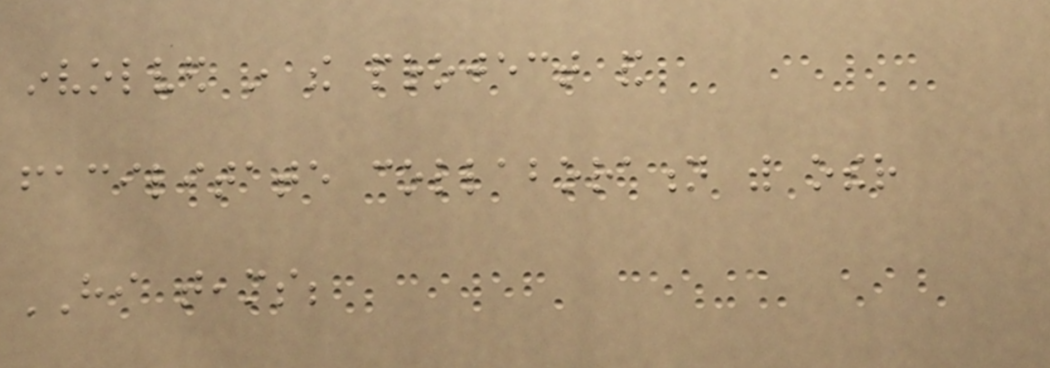involved in the project and
facilitate collaboration with other
HI teams;
